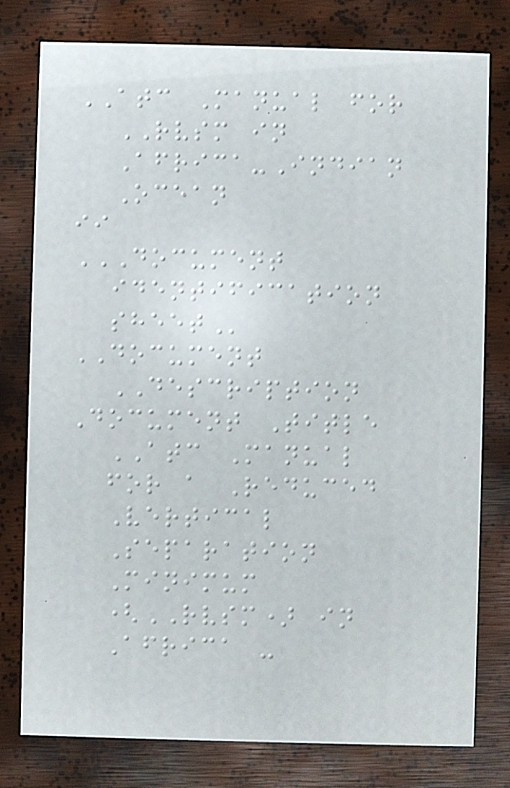ATC Manual for
RVSM in
Africa-Indian
Ocean
ii
DOCUMENT
IDENTIFICATION
SHEET
DOCUMENT
DESCRIPTION
Document Title
ATC Manual
for a Reduced
Vertical
Separation
Minimum
(RVSM) in
Africa -
